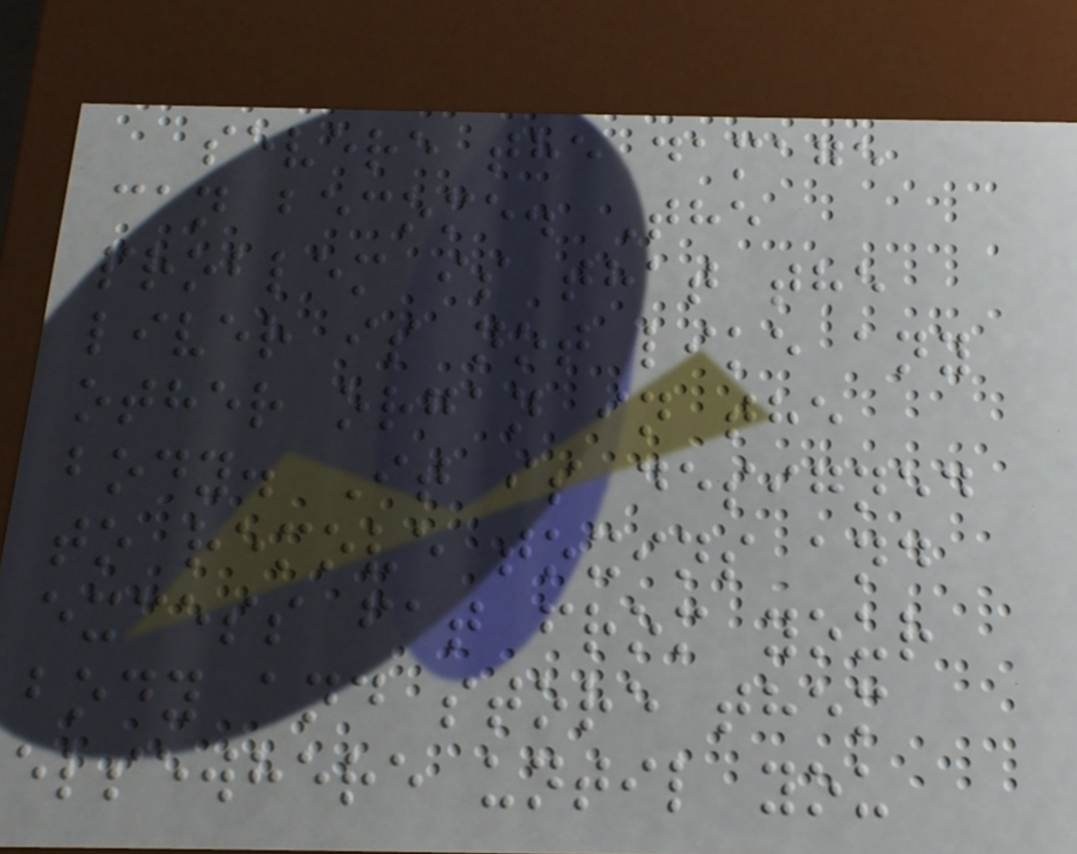severe the damage
can become. The
problem is that the
liver is not like any
other organ in the
body. It is designed
to remove toxins and
excess fat from your
body and store them
elsewhere until you
